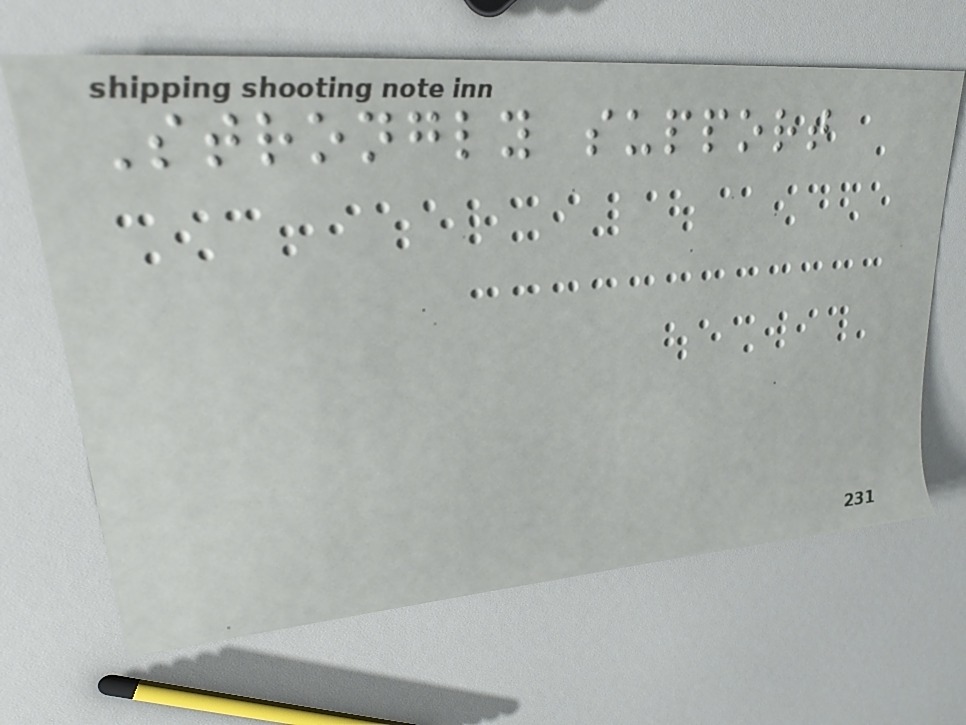Strongly support
